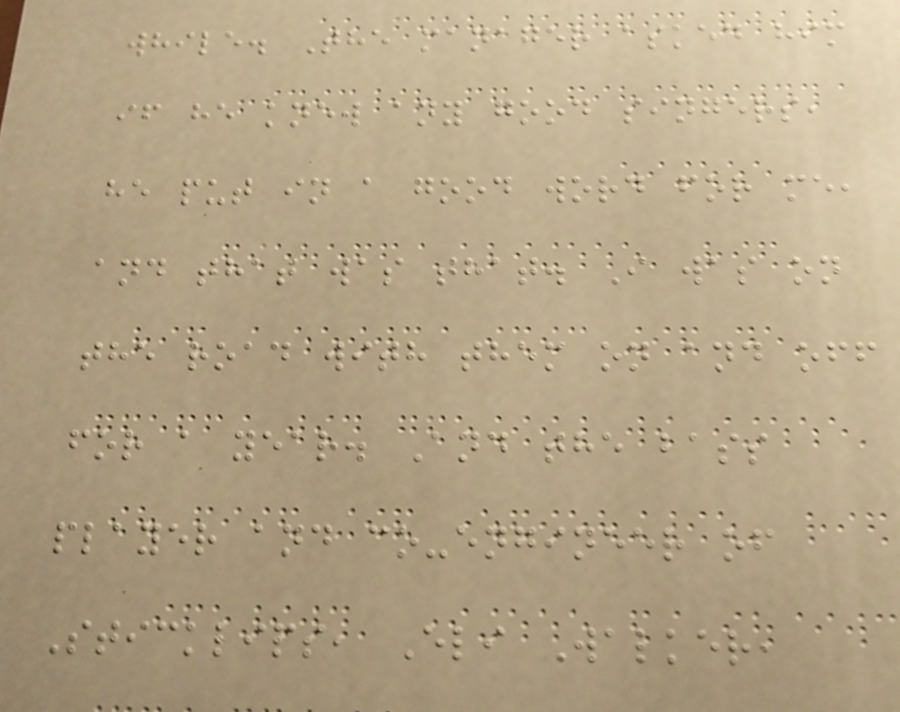while. The manager asked him
if he knew any good singers,
he put in a good word for me,
and that was that. I was on
the road with them on and off
for a year. And the bass
player and co-engineer of
Sticklips, Eli Walker,
